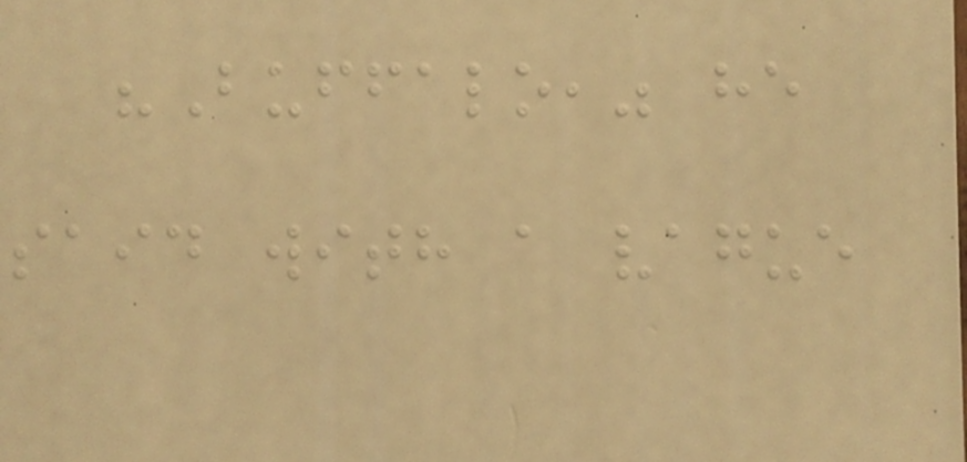"Buffalo," he
said with a vague
